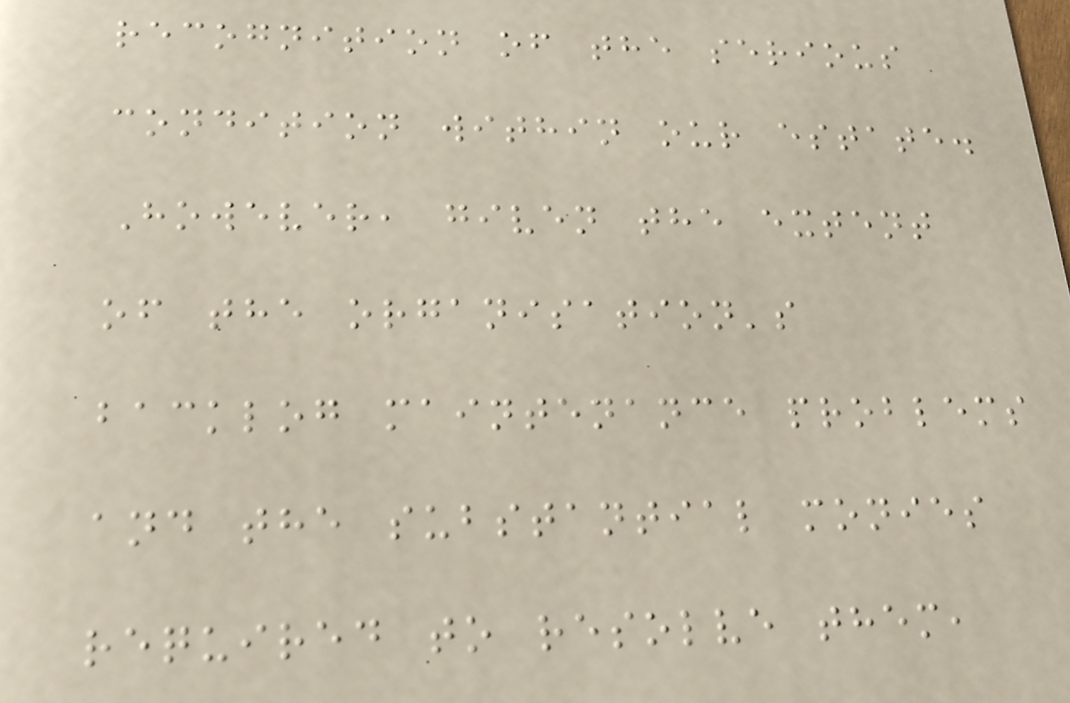recognition of the serious
condition within our estate.
However, given the extent
of the organisation's
backlog maintenance problems
and the substantial monies
required to resolve them,
